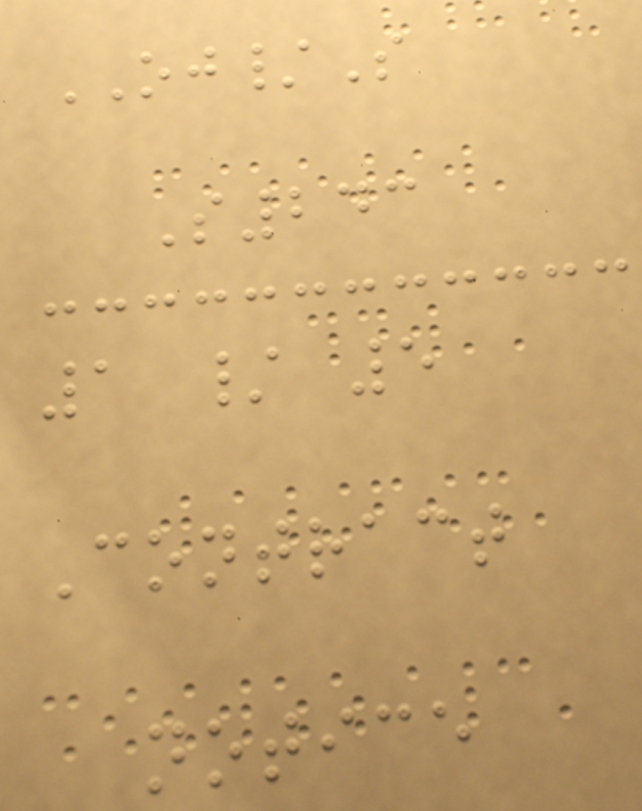OJ/S
S243
1 / 5
Contract
notice
